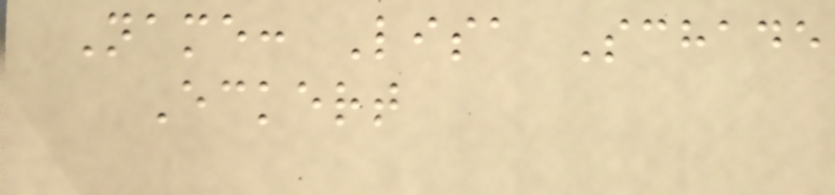Name: Lisa Schade
Eckert
